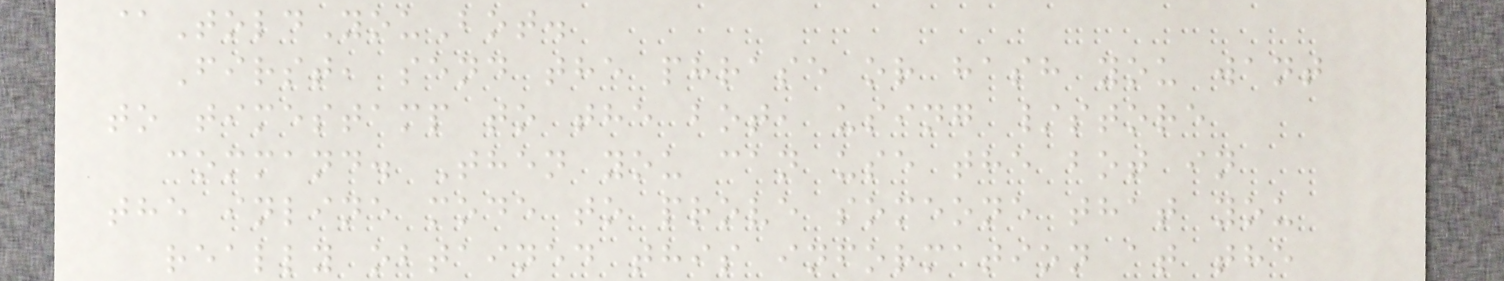@ToldYouBot.
First, send the phrase or hash you want
to timestamp to the bot, using /store
command. Then you can use the bot in
the inline mode to prove someone that you
really obtained this information at the
